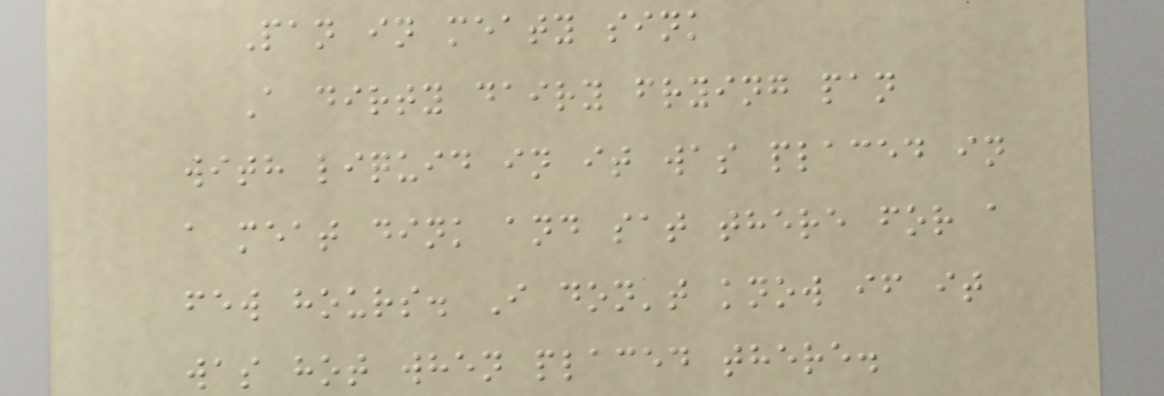Pan in meaty sink
A dirty dairy frying pan
with liquid in it was placed in
a meat dink and sat there for a
few hours. I don't know if it
was hot when placed there.
